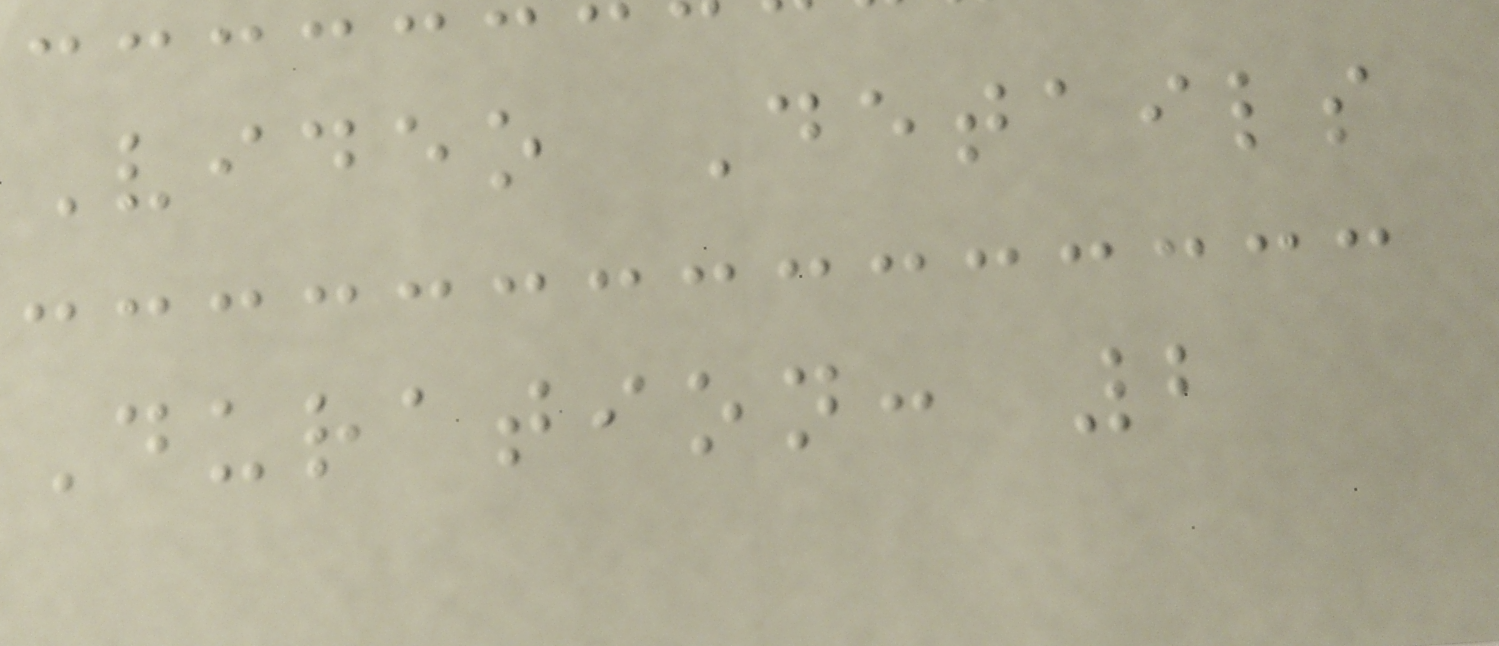Video Details
Duration: 2
